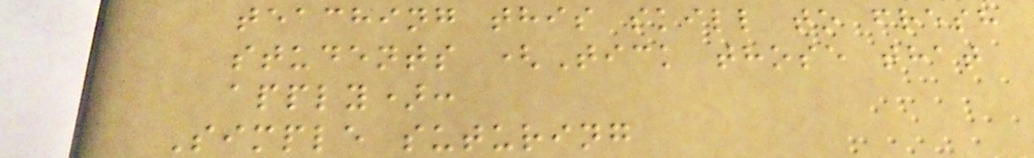teaching this skill to fresh
students (Tick those that
apply):
Simple suturing
